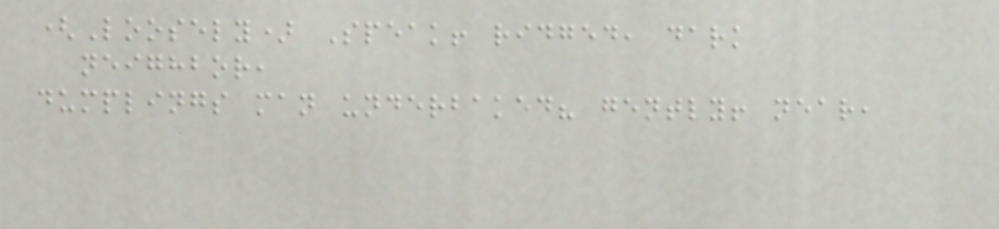(Loosely) Speak! ridged, dark
neighbor,
dumplings man underbaked? gently! near,
